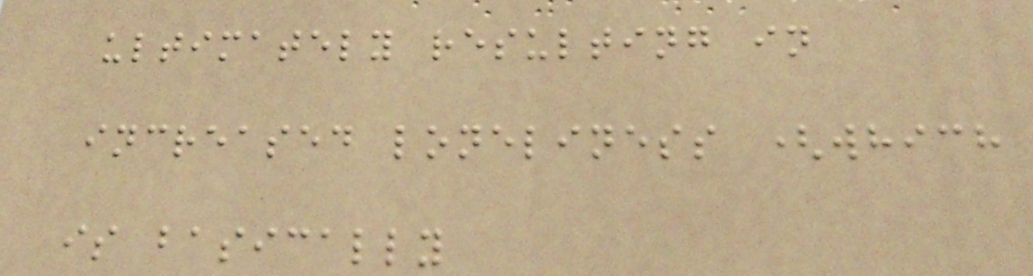ultimately resulting in
increased loneliness (which
is basically
